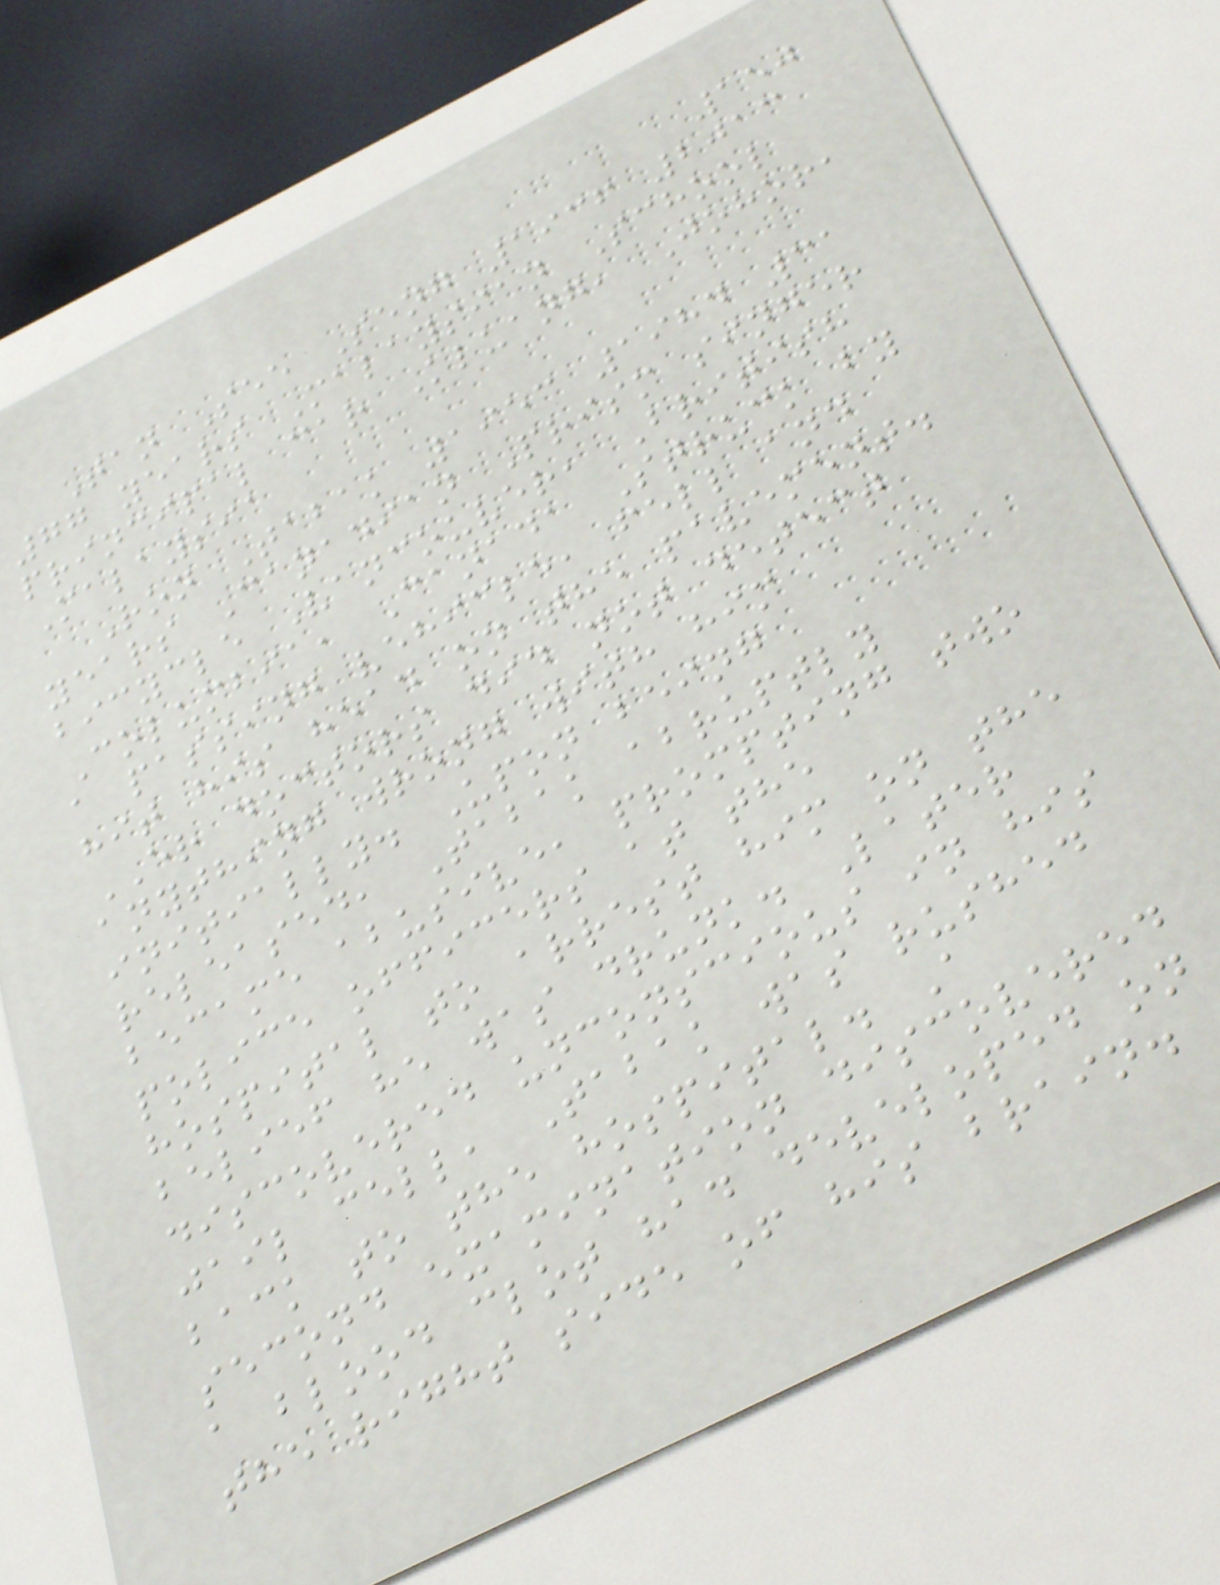150
Tan See Seng 1936 2013
77 years Malaysian School
principal car Kluang, Johor,
Malaysia
Ron Tabak 1953 1984 31
years Canadian Prism singer
bicycle Vancouver, British
Columbia, Canada Struck by
a passing vehicle, fell and
hit his head on the pavement.
ER doctors did not detect
anything wrong with him
initially. Upon being
released, Tabak abruptly
became abusive, prompting two
police officers at the
hospital to arrest him on the
belief he was drunk. Later
discovered unconscious in his
jail cell, Tabak was rushed
back to the hospital. A
second examination discovered
a blood clot had developed on
the right side of his brain.
